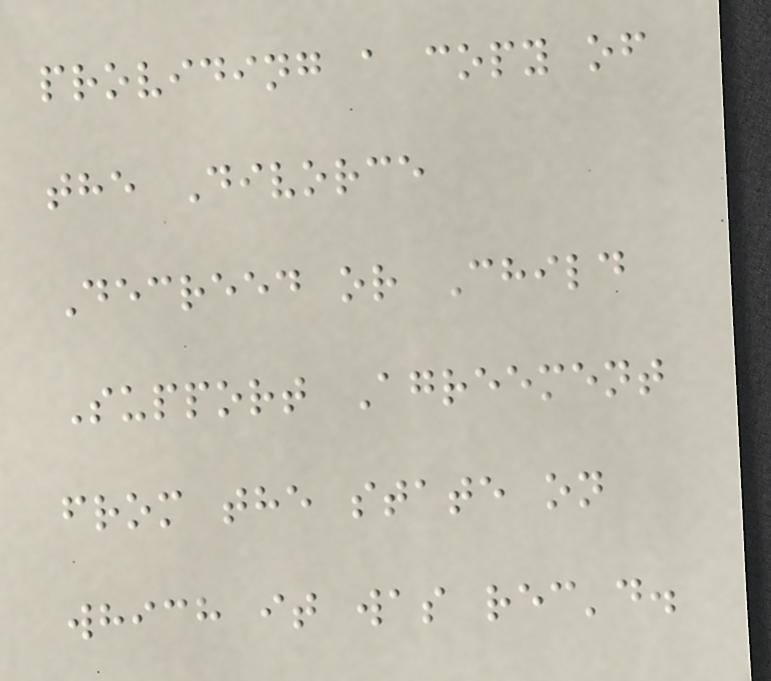providing a copy of
the Divorce
Decreed or Child
Support Agreement
from the state on
which it was rec'd.
